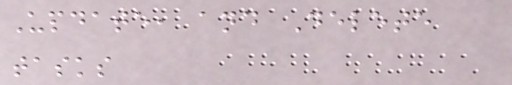Update, and Delete
tasks
